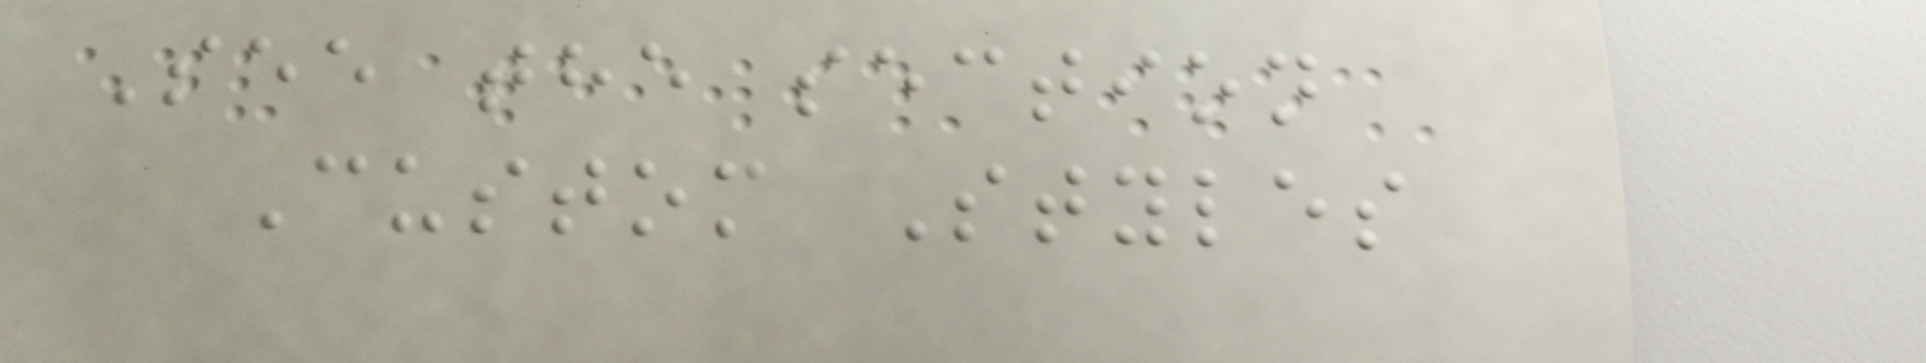See the section
Custom Styles
